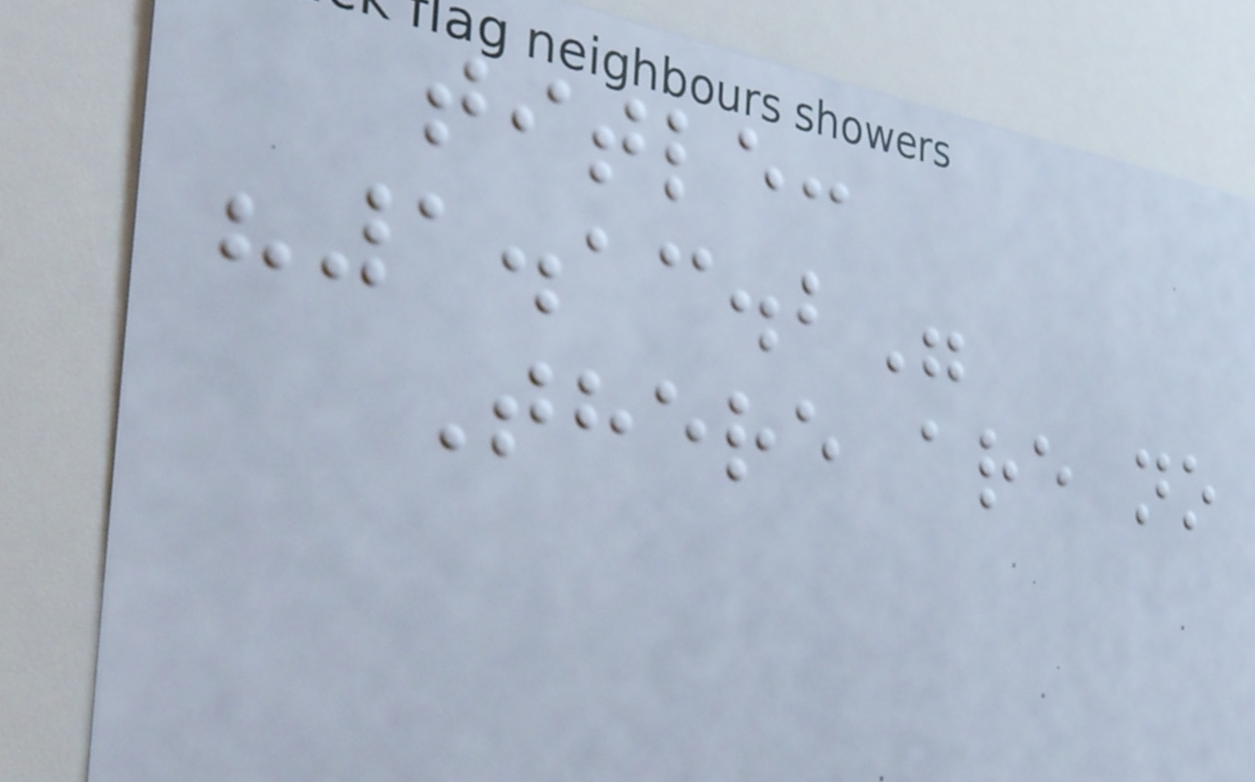title:
"1.13.2"
There are no
